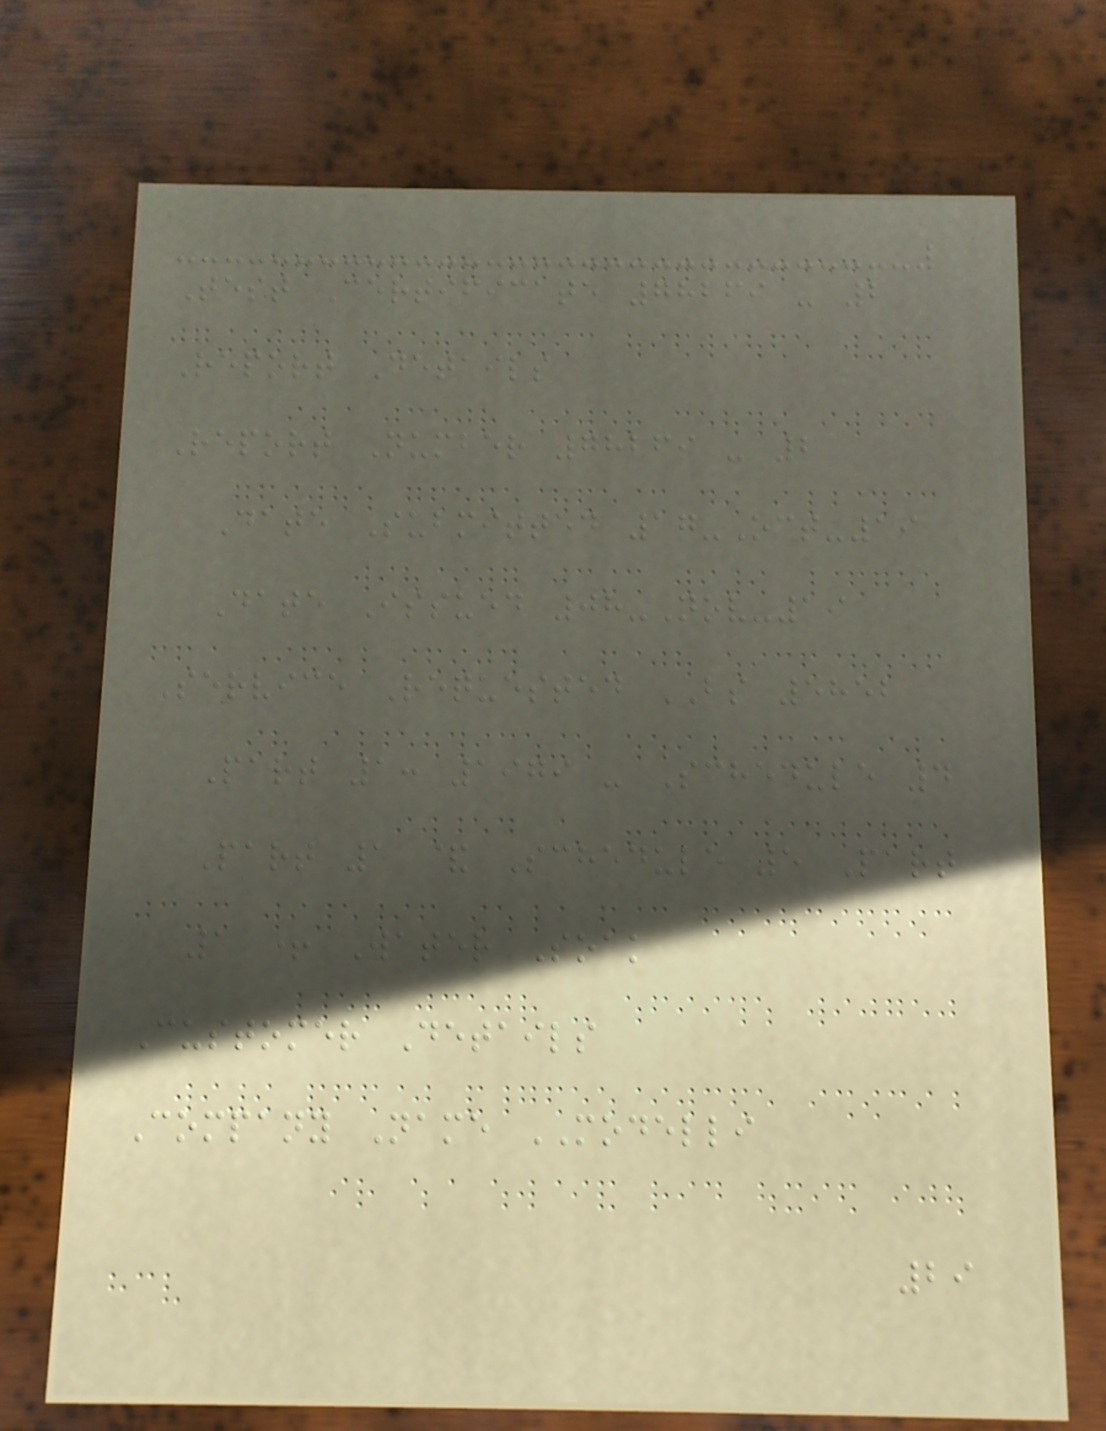Test Certificate 78269 - 2
Report Details
Report Number 78269 - 2
Date Submitted 17-Oct-19
Date Issued 08-Nov-19
Service Requested BS 5852
Part 1: 1979 - Schedule 4
Part 1 & Schedule 5 Part
1 + Water Soak
Customer Details
Company Name MODELLI
29
